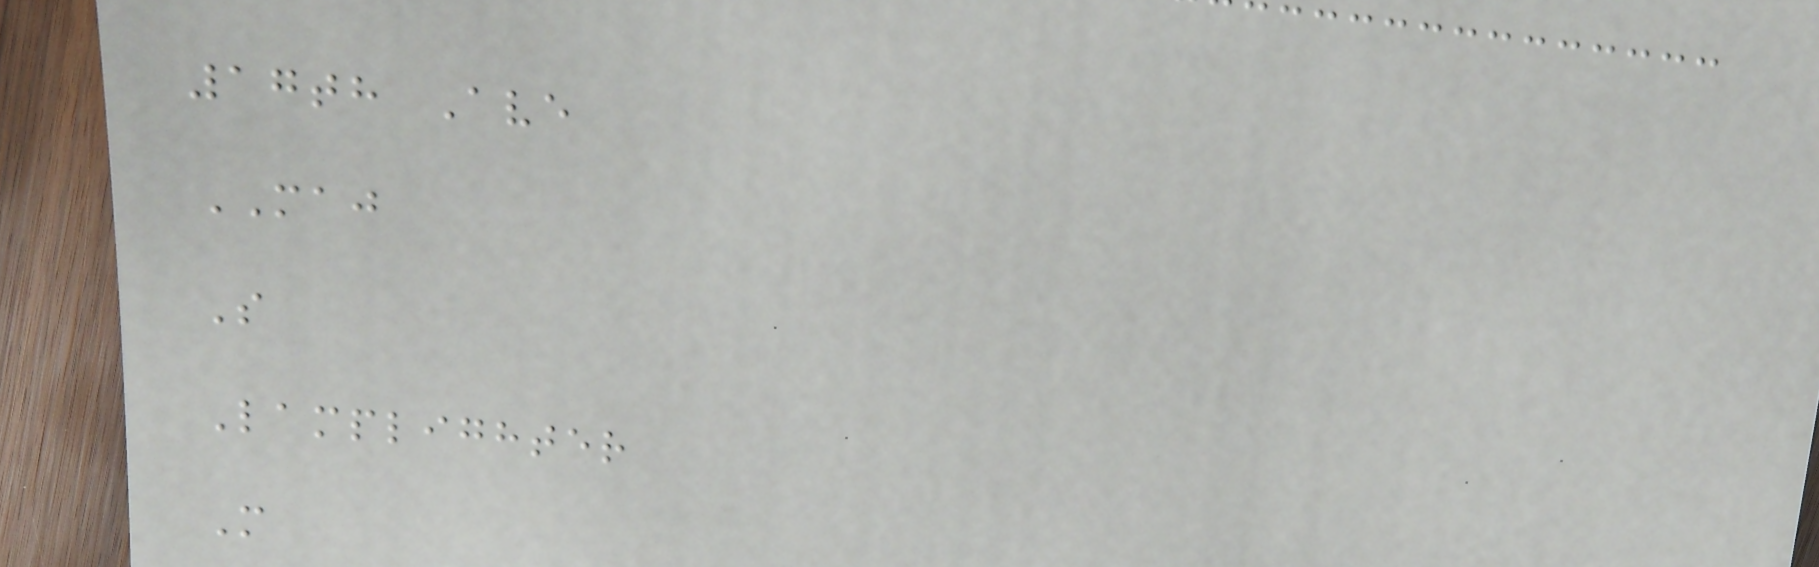17th Ave
MAJ
S
Lamplighter
M
